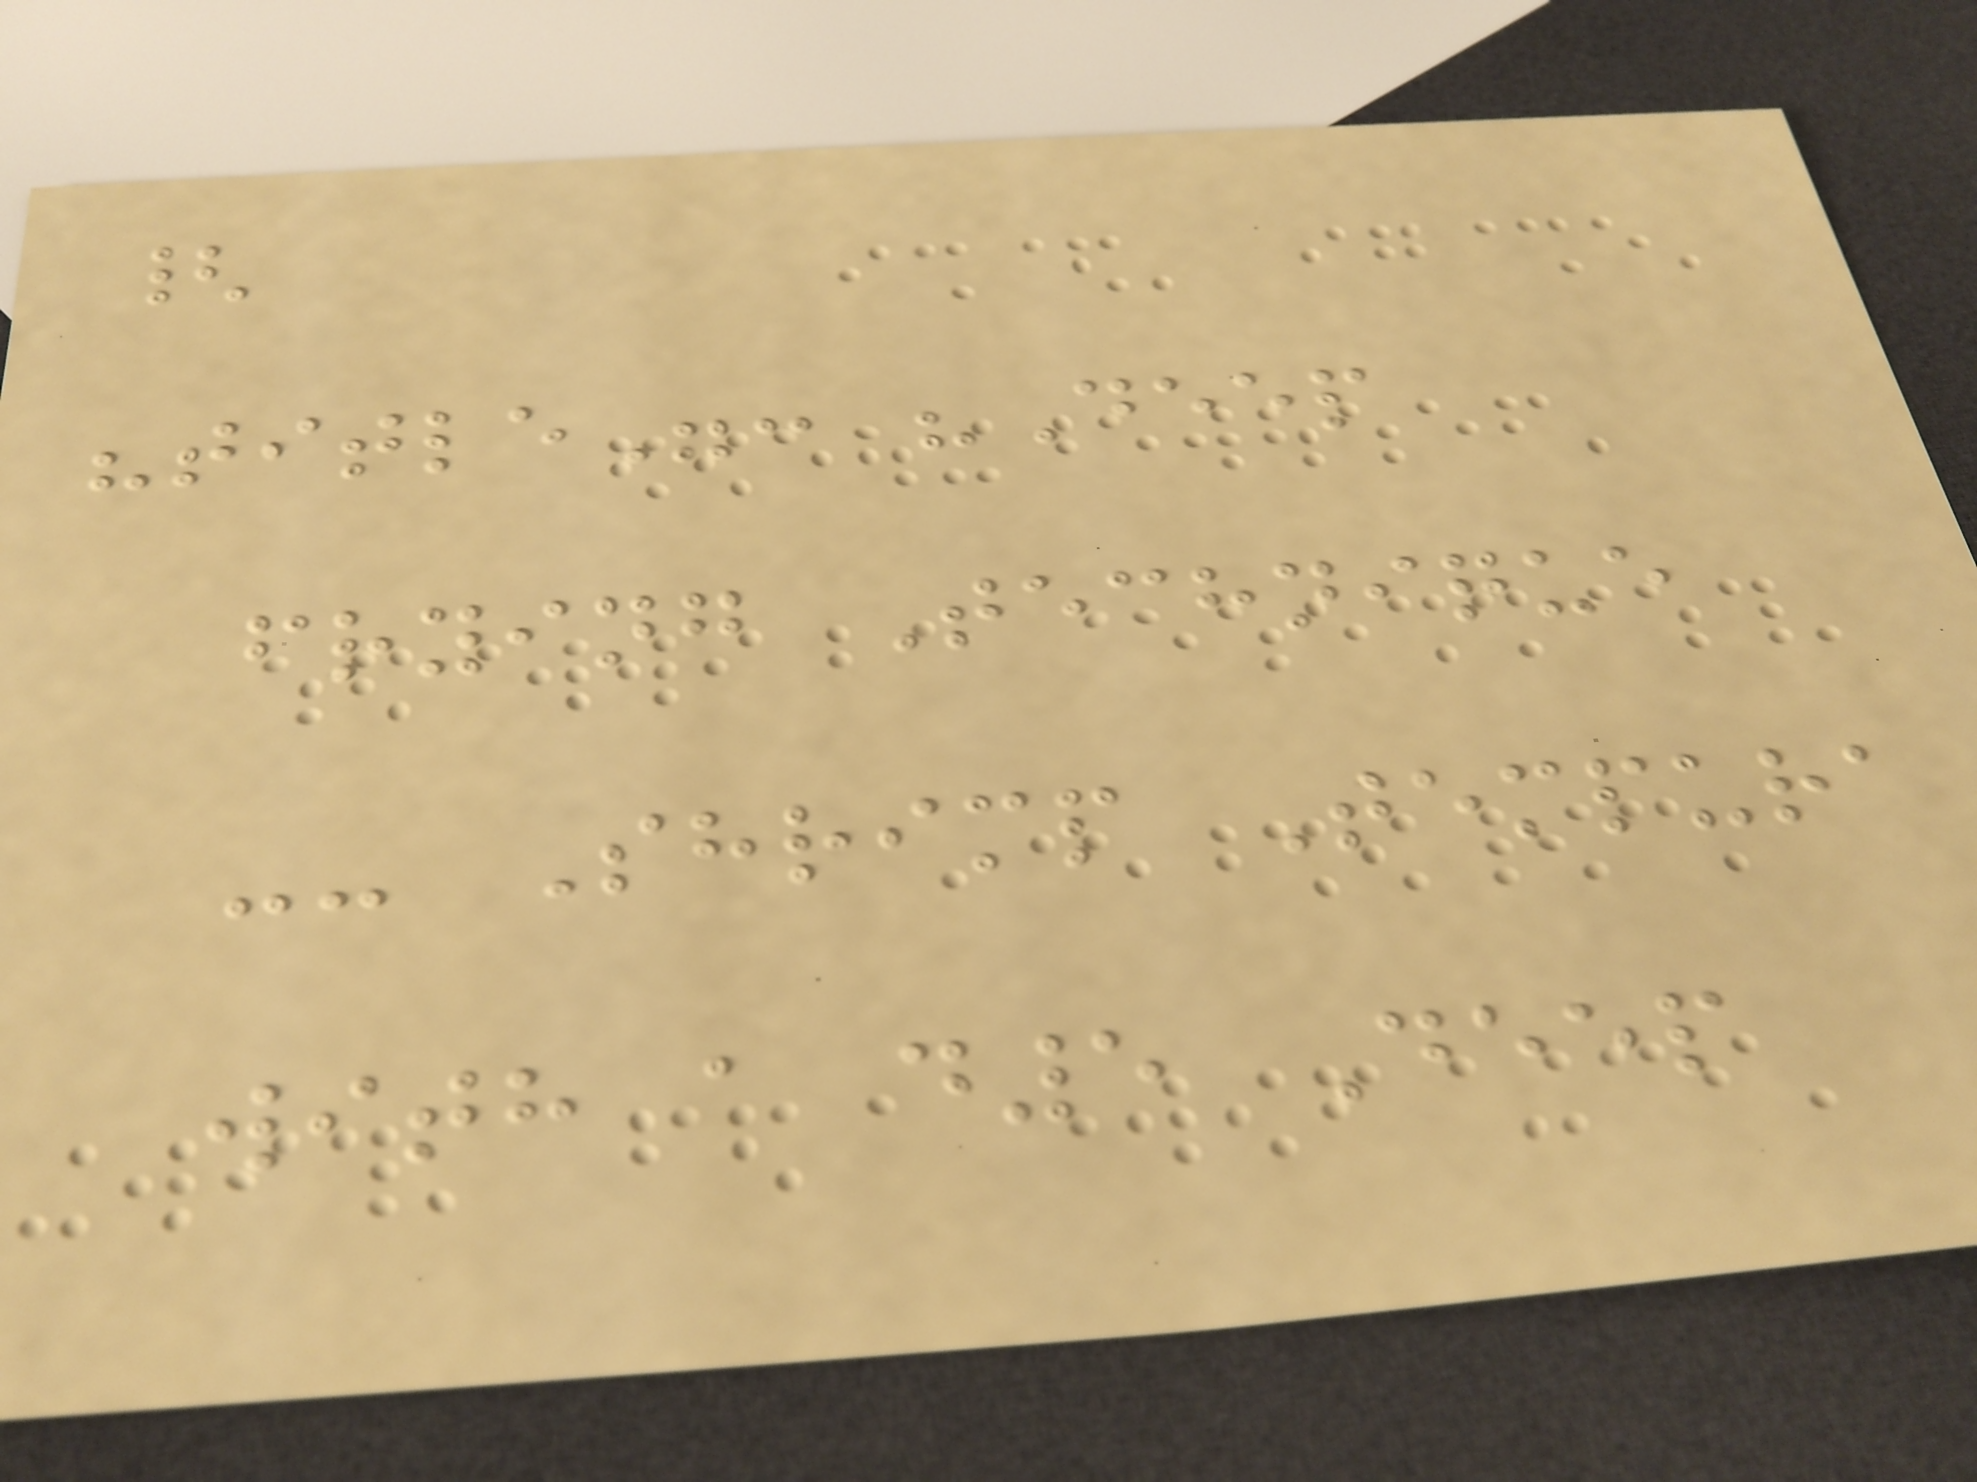{
"title": "Deep
frying Technique
-- Shrimp Tempura
with a d5 Deep
